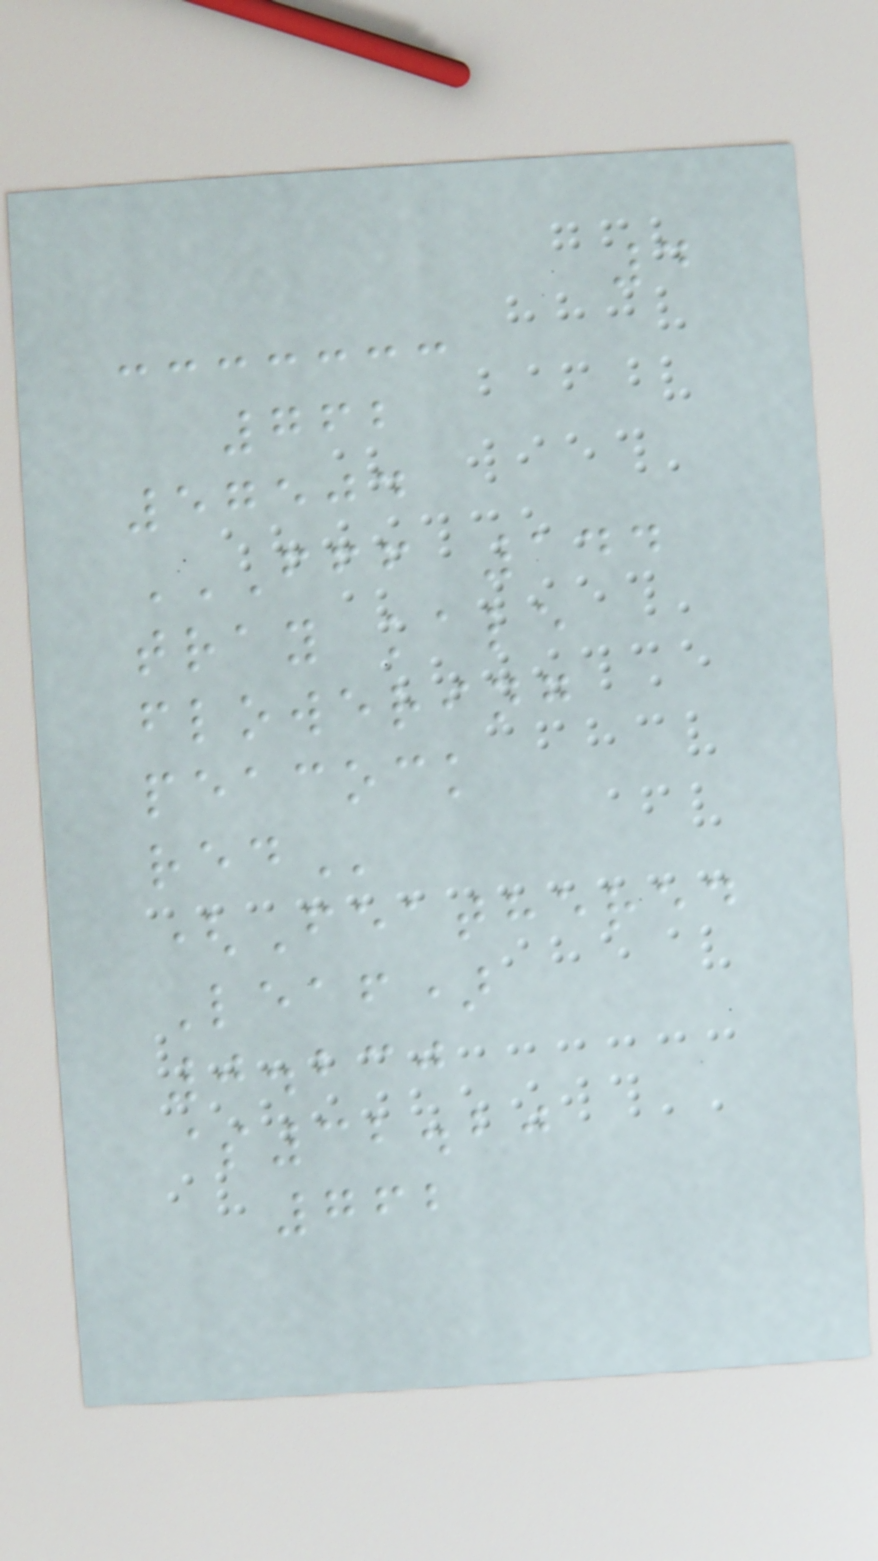4
762
57504
FFF 144
TRAY KALE
FLOWERING
PEACOCK
RED
(Feathered
Leaf)
0.230
$32.20
762
